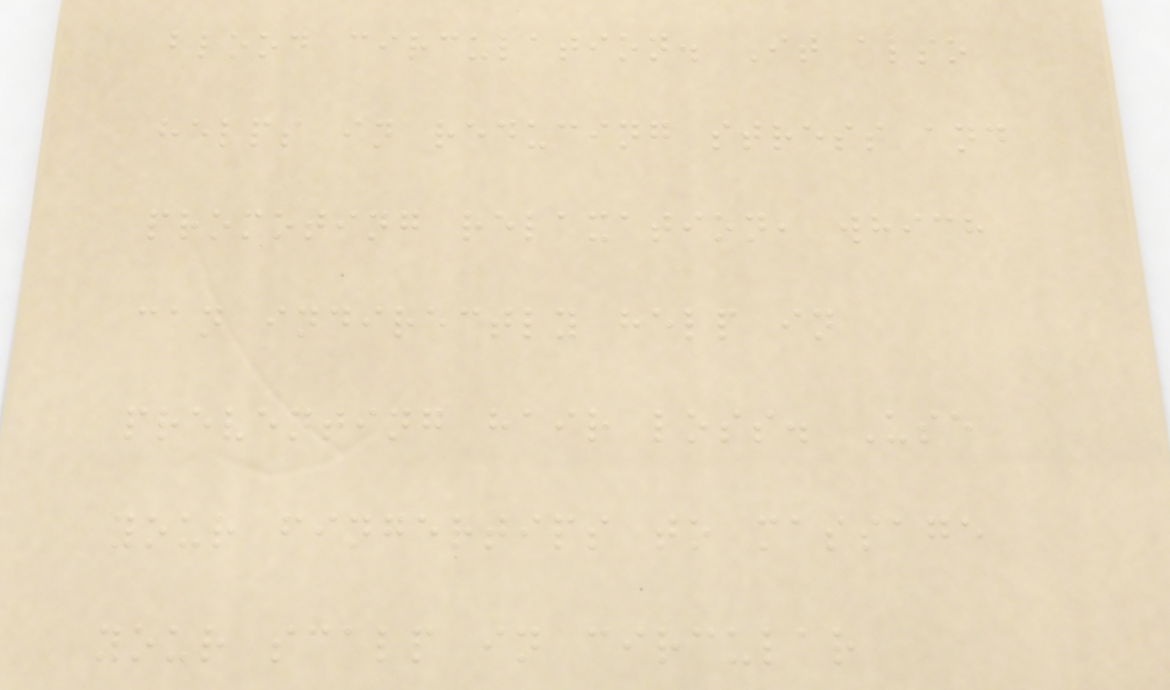blood circulation. It also
helps in reducing stress and
promoting relaxation, which
can indirectly help in
preventing hair loss. Use
your fingertips to massage
your scalp in circular
